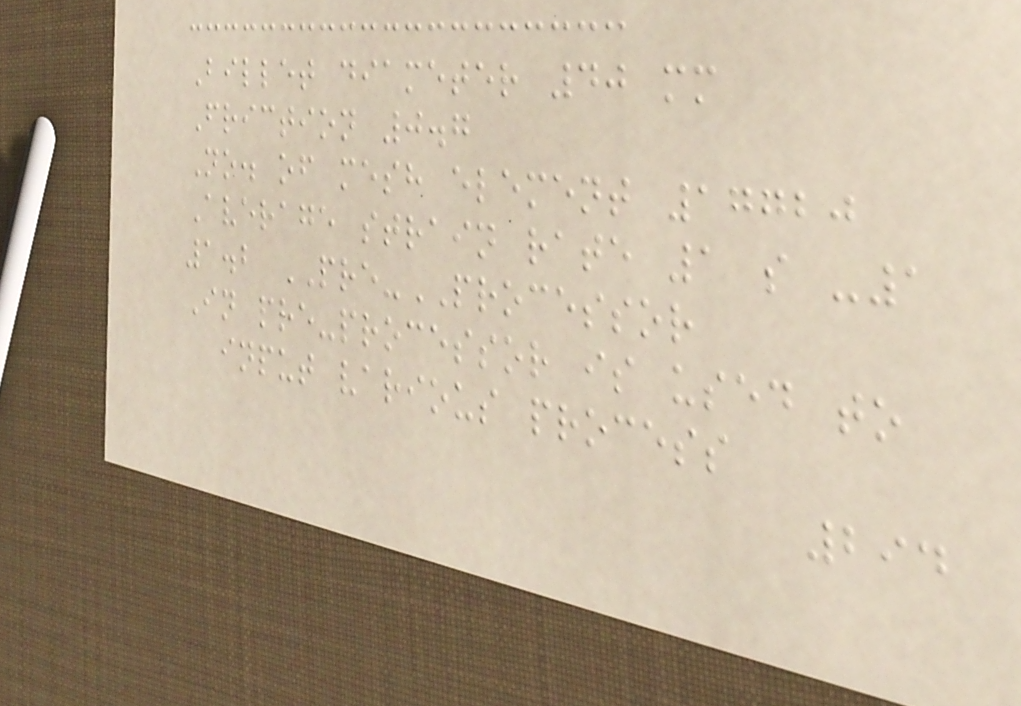Billet diameter 40 mm
Friction 0.7
No. of mesh element 17720
Average strain rate 1 s -1
1.2 PRE-PROCESSOR
In pre-processor is used to
input various process
294
